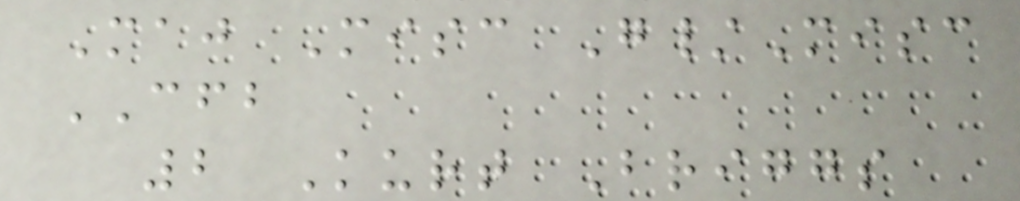Maj Misc G/Misc
CFB
2 Kurt Briggs
